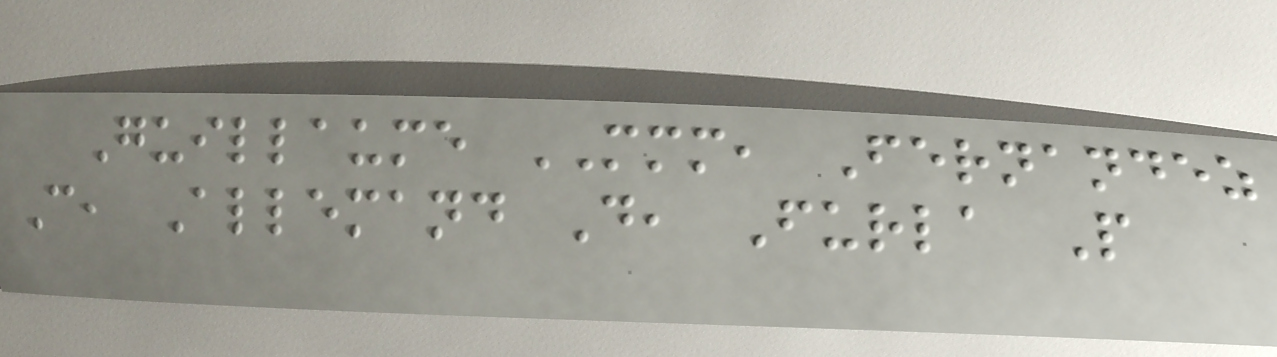Guillaume MMM, Fernandez
C, Allemand D, Furla P
